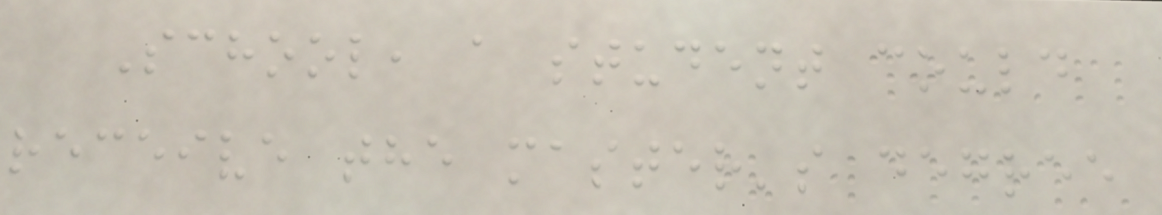School, a student could
receive the master's degree
